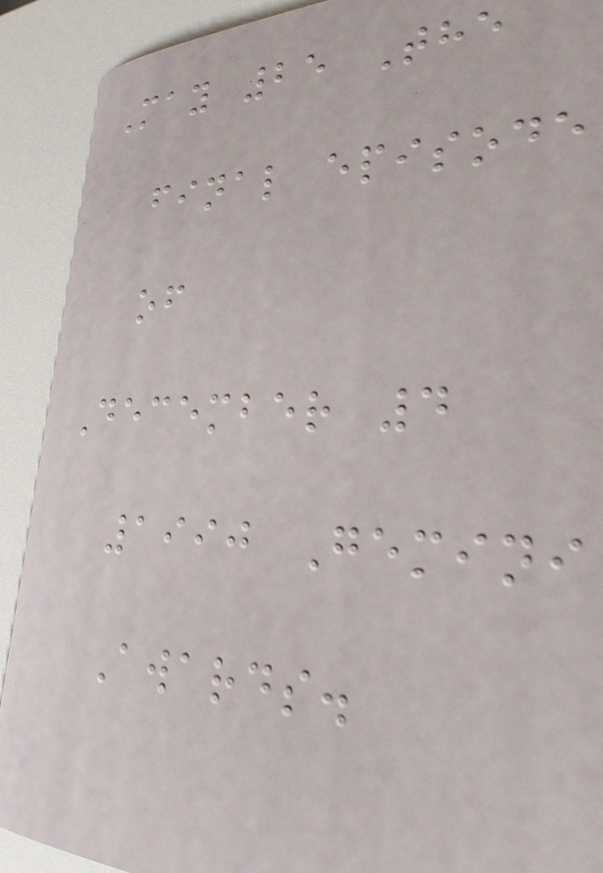May 25 The
final episode
of
December 4
1990 Gemini
Awards.
